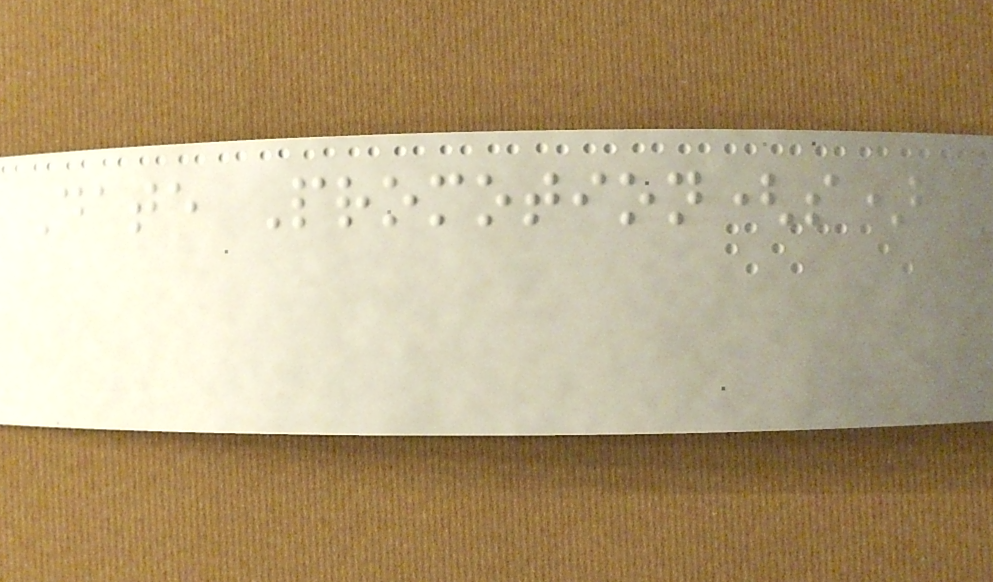Date Promotion(s)
